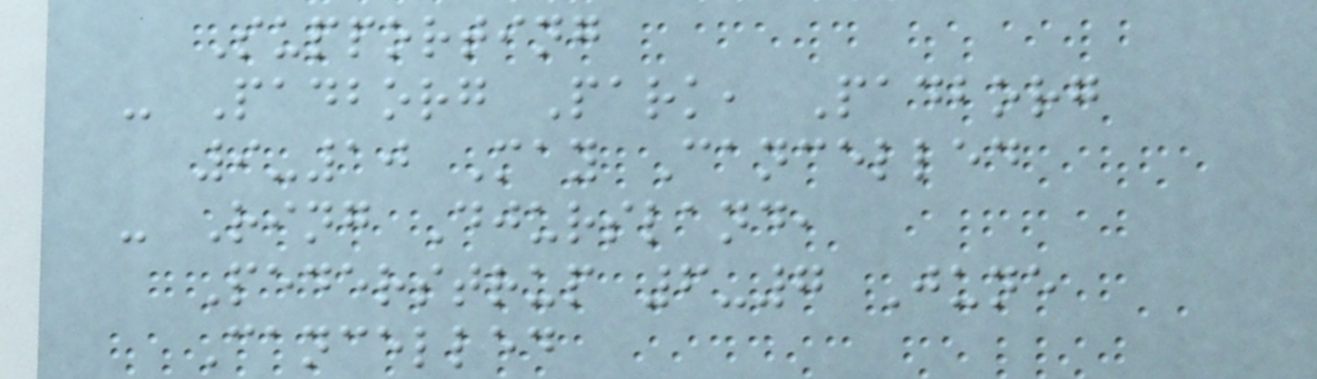Supporting
- Padborg Park, Padborg
9-10 May Cancelled
- Ring Djursland,
Pederstrup 6-7 June
Cancelled
